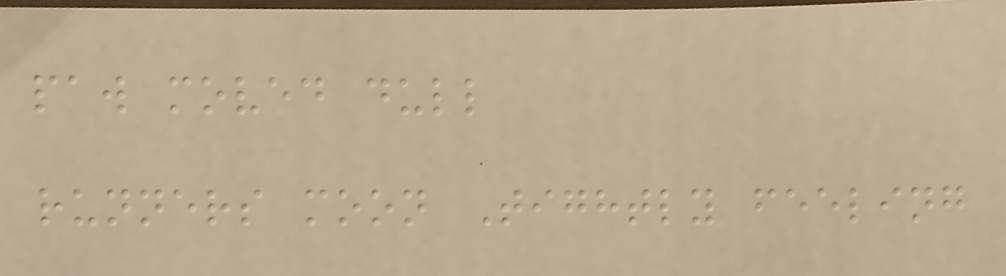paw moved dull
runners moon Tightly feeling
